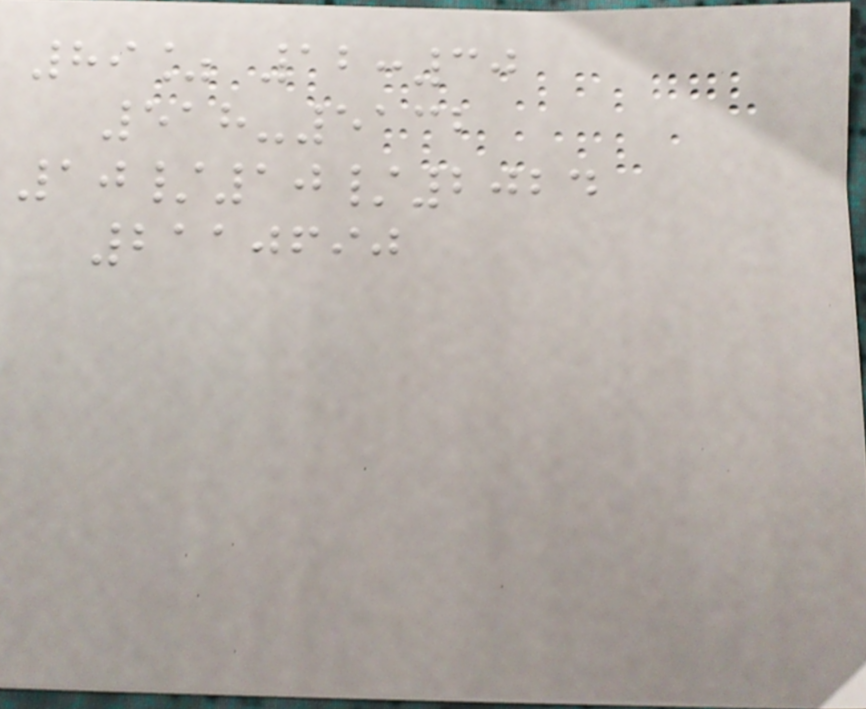89% 12:30
518-5132
10/10/2024
2110690
